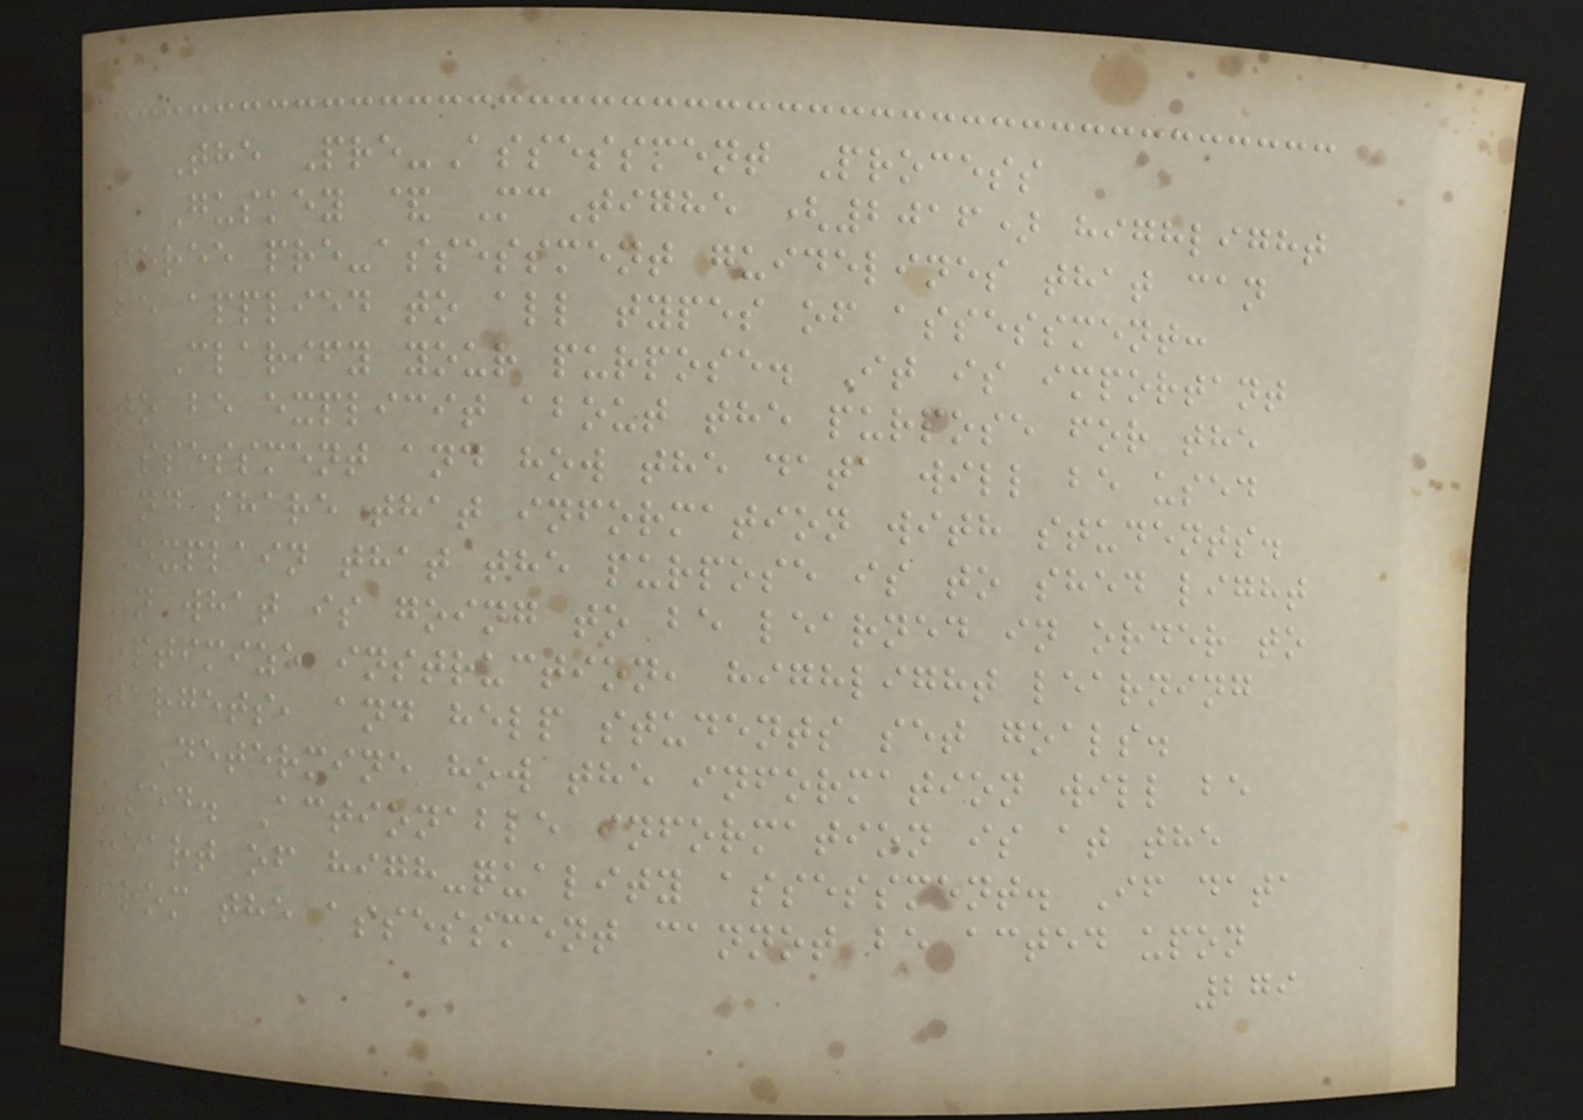The Pre-Assessment Process
Guskey & McTighe (2016) highlight
three pre-assessment guidelines that can
be applied to all types of assessment:
Clarify your purpose. It is important
to be explicit about the purpose for the
assessment and how the data will be used
and share that information with students.
Explain that the purpose is to shed light
on what is going to be learned in order to
optimize instruction, highlight learning
targets, and help students set goals.
Determine how the information will be
used. Actionable information is at the
heart of high-quality assessment. If data
from the assessment cannot be acted upon
279
